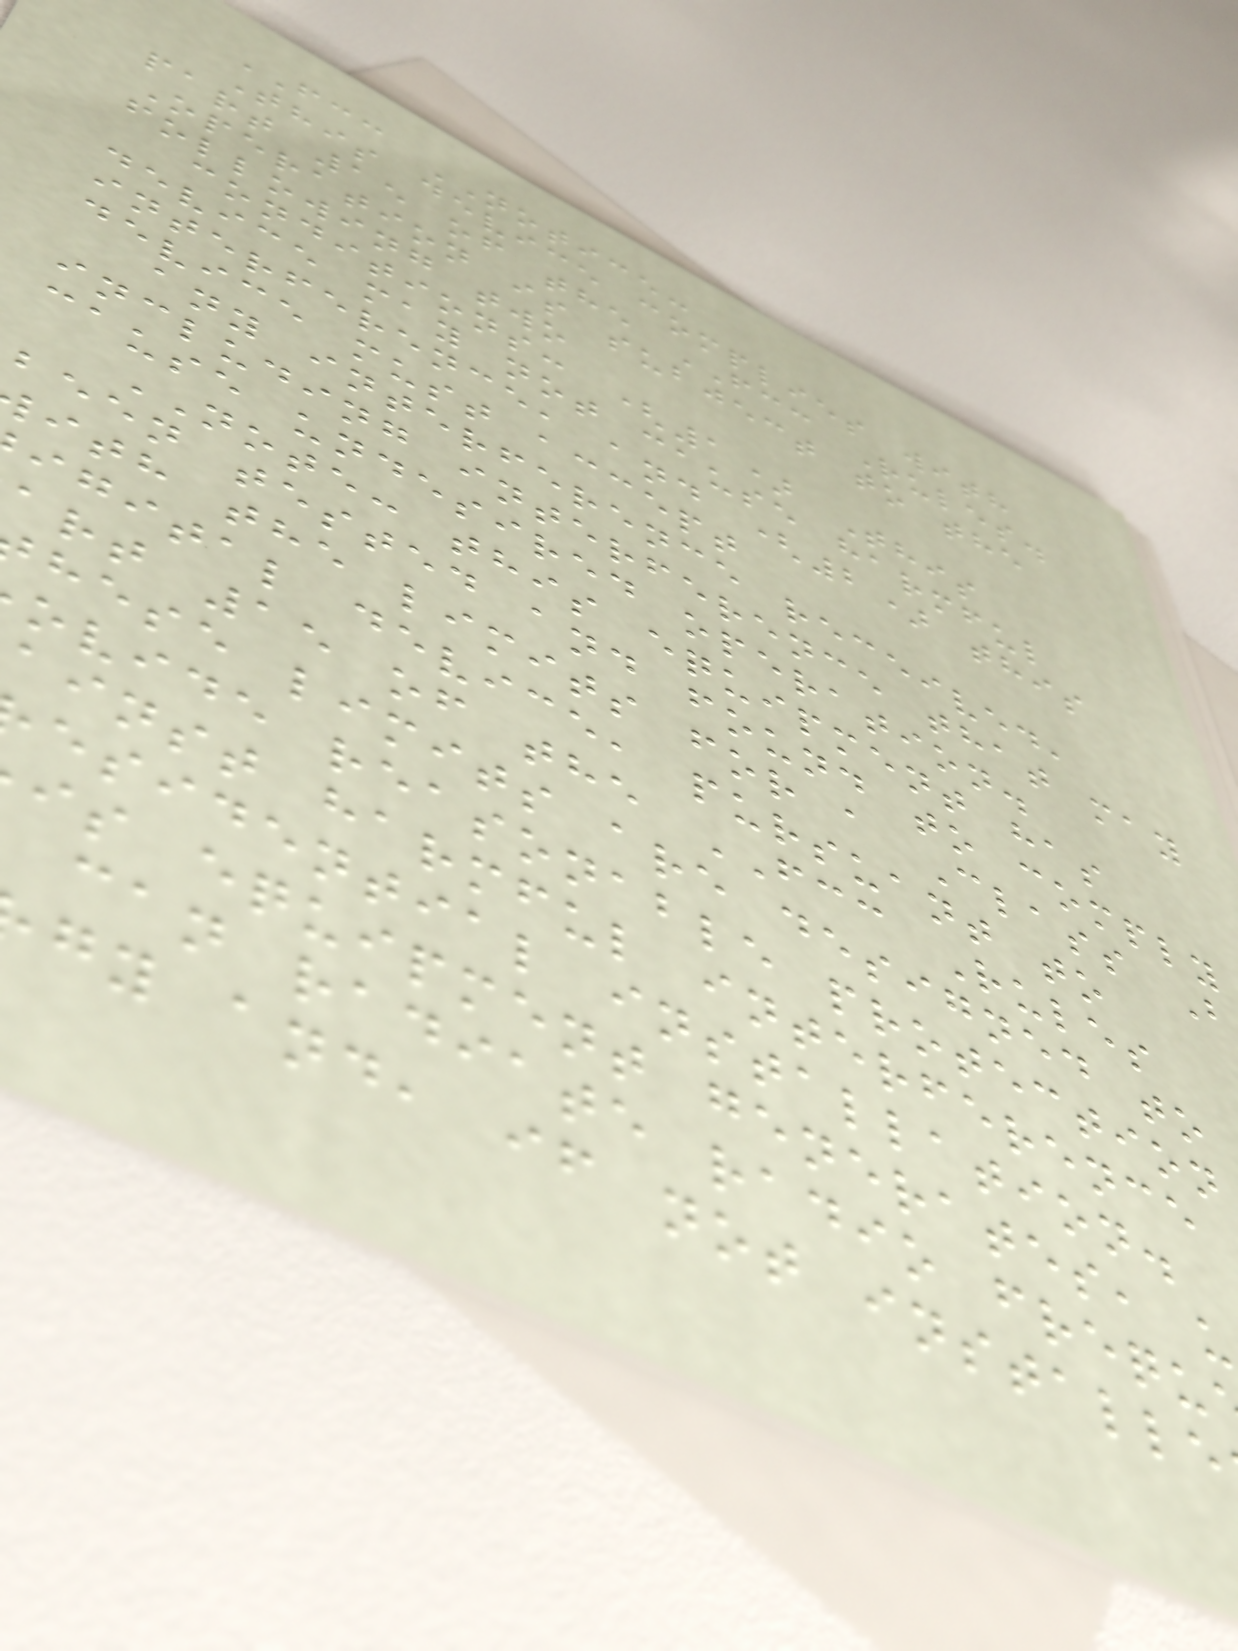FCC NOTICE:
This device complies with
part 15 of the FCC Rules.
Operation is subject to the
following two
conditions: (1) This
device may not cause harmful
interference, and (2) this
device must accept
any interference received,
including interference that may
cause undesired operation.
NOTE: this equipment has
been tested and found to comply
ith the limits for a Class B
igital device, pursuant to
art 15 of the FCC Rules
hese limits are designed to
ovide reasonable protection
ainst harmful interference
esidential installation.
is equipment generates, u
can radiate radio frequ
gy and, if not installe
